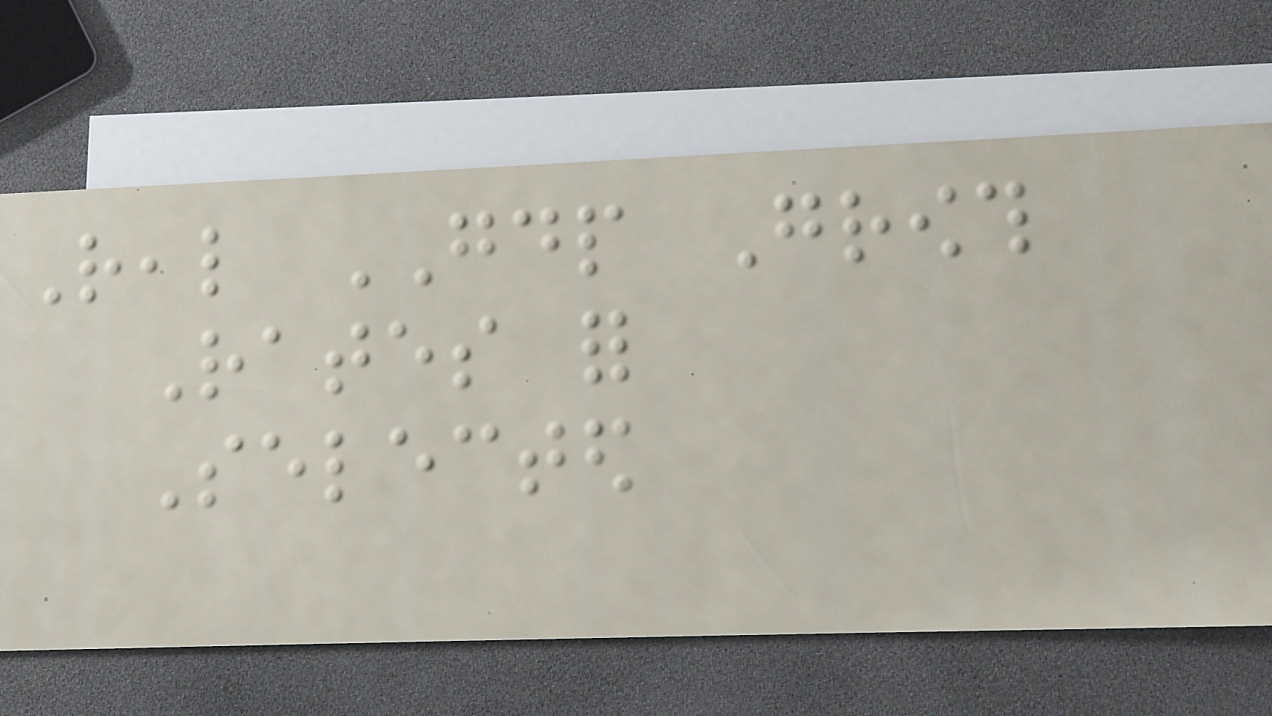Real GDP Growth
Rates for
Selected
